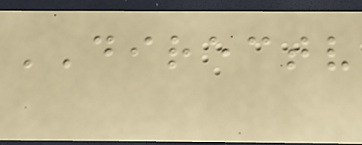DIRECTV
